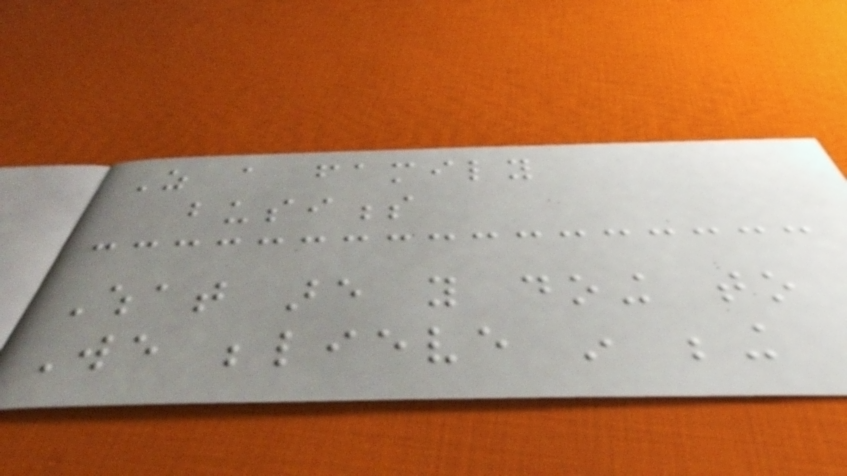As a family
business
What are you doing to
We believe in being
